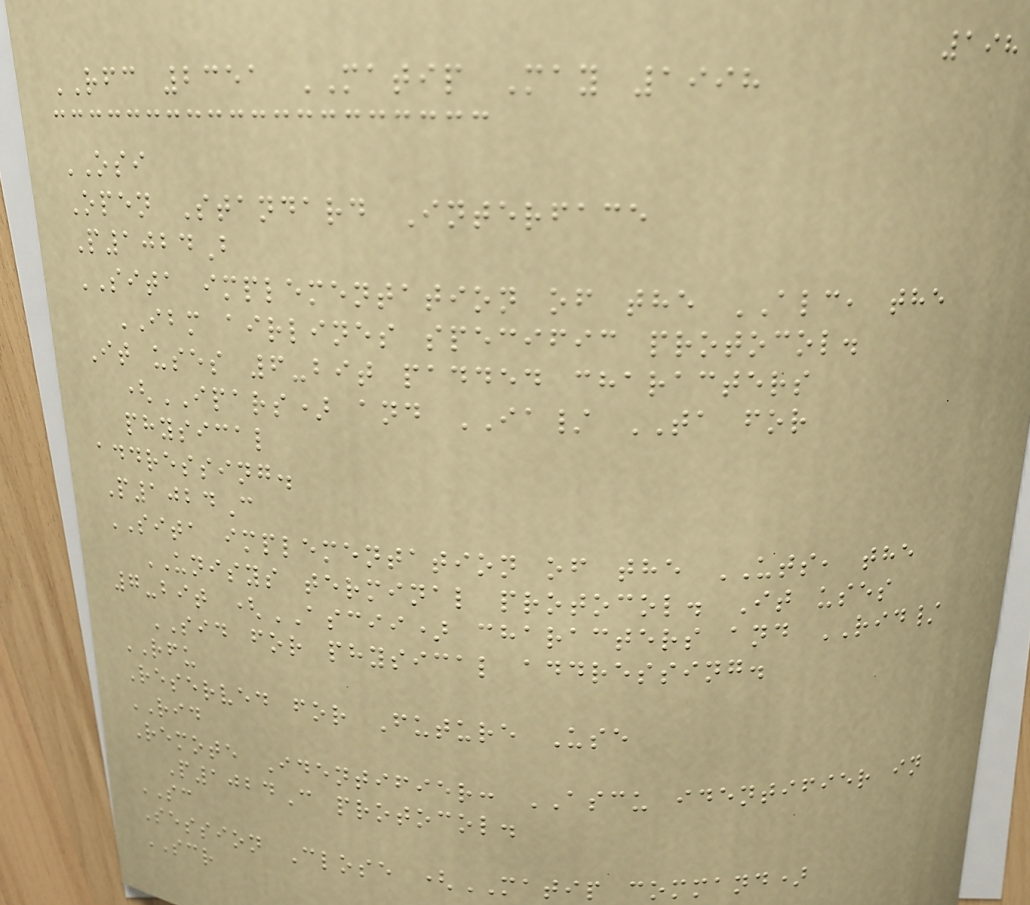198
RFC 2351 MATIP May 1998
OSI
Open Standard Interface
P1024B
SITA implementation of the ALC, the
IBM airlines specific protocol.
It uses 6-bit padded characters
(IPARS) and IA/ TA for
physical
addressing.
P1024C
SITA implementation of the UTS, the
UNISYS terminal protocol. It uses
7-bit (ASCII) characters and RID/
SID for physical addressing.
RFU
Reserved for Future Use
RID
Remote Identifier: ASCU identifier in
P1024C protocol.
SC
Session Close (MATIP command)
SCR
